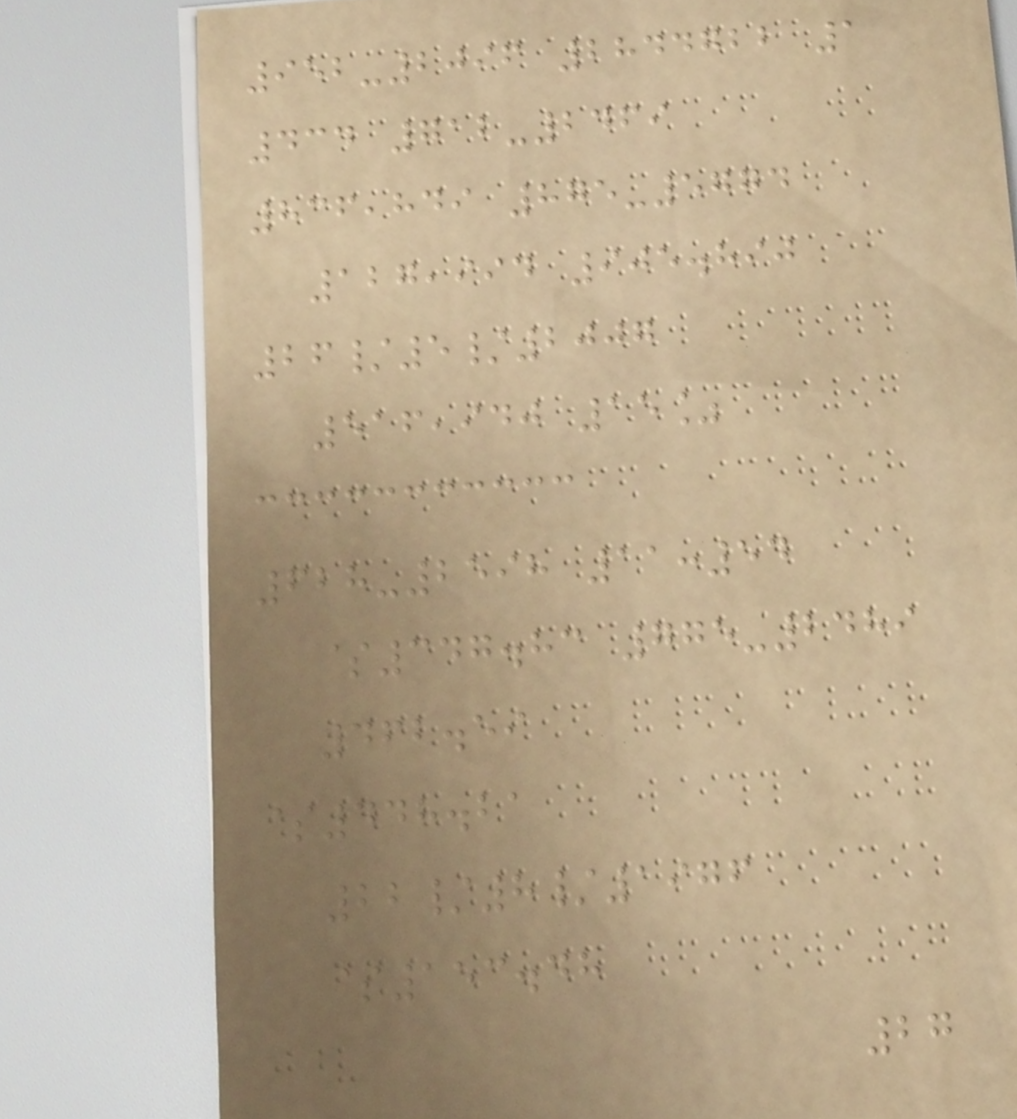952-2096 2844722 1
434 712-2469
836,849 875-5774
127,994 905.890
26/5/2007
516,940 15%
628-2598 11:54
$347.83 775-2489
462.59
$448.21
22/8/1976
$153.48
27
